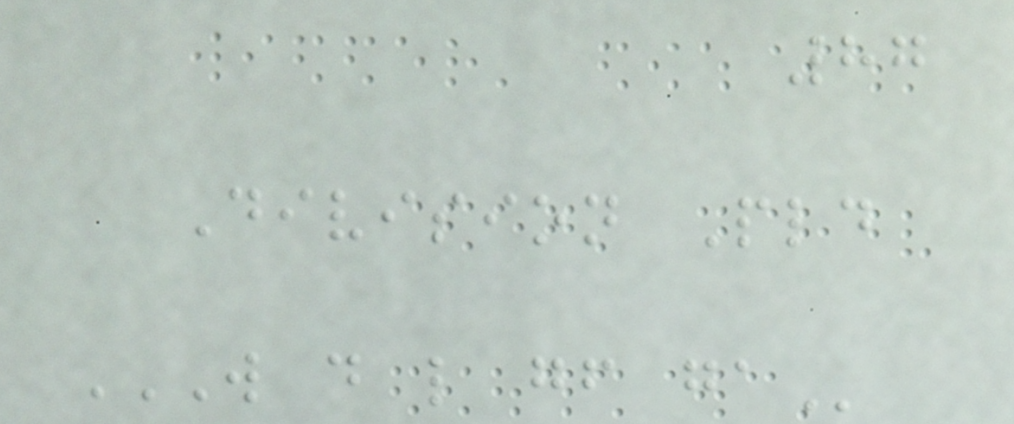87
Division Pld
W D L GF GA
